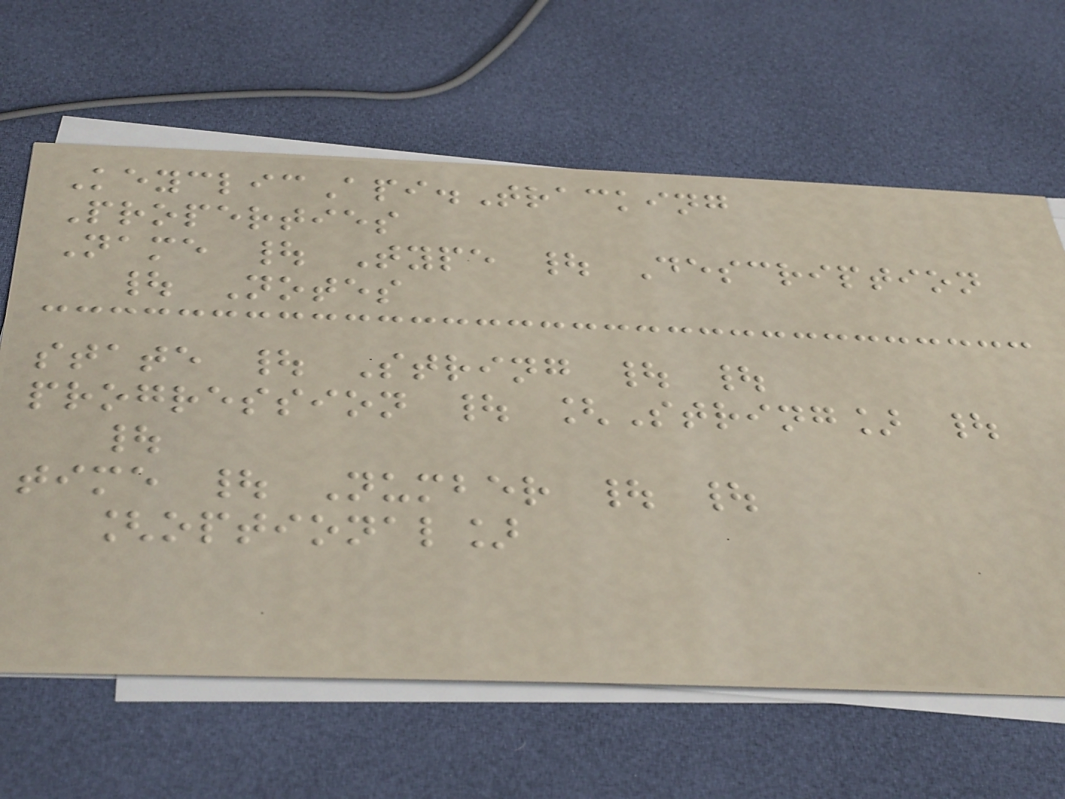KeyclicApi.Tracking
Properties
Name | Type | Description
| Notes
state | String | |
progression | [String] |
|
time | Number | |
[optional]
